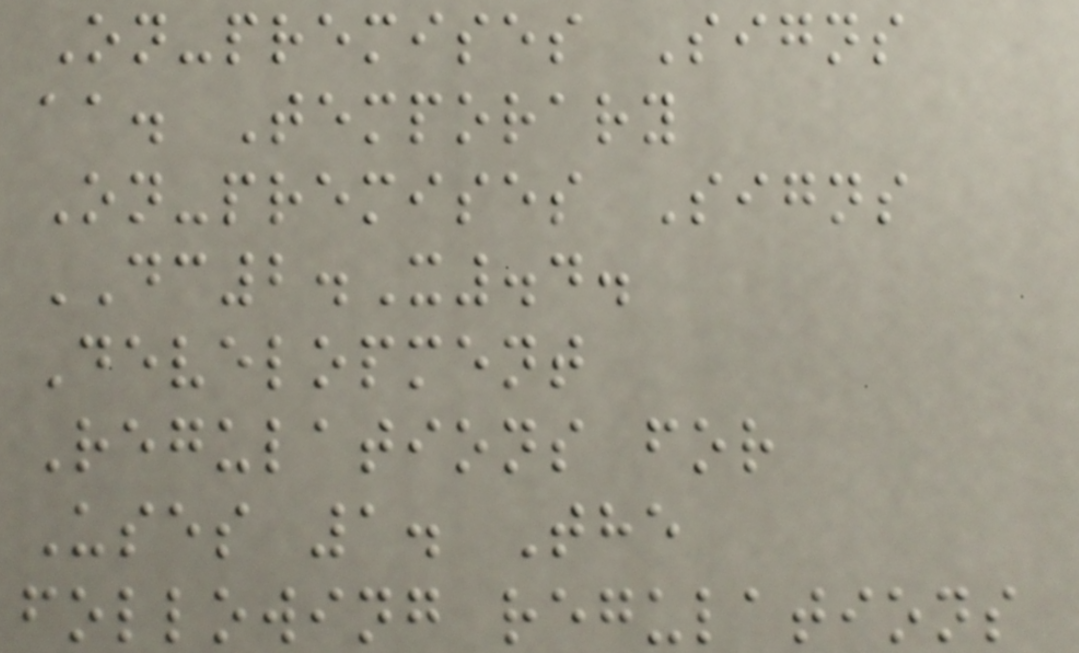On-premises Signs
aa. Temporary
On-premises Signs
DC2.X.4.
Development
Regulations for
Uses 1. The
following regulations
